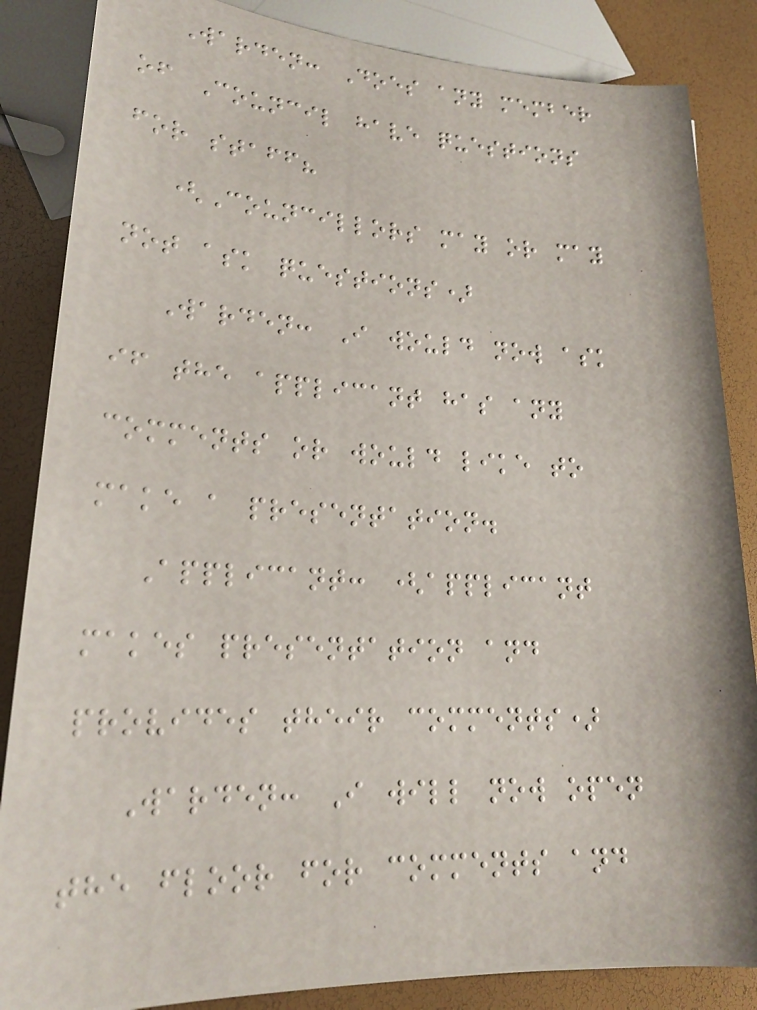Warden: Does any member
of Council have questions
for staff?
(Councillors may or may
not ask questions)
Warden: I would now ask
if the applicant has any
comments or would like to
make a presentation.
Applicant: (applicant
makes presentation and
provides their comments)
Warden: I will now open
the floor for comments and
